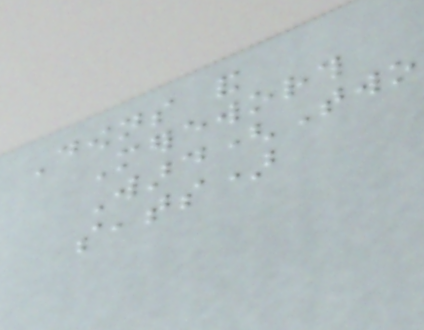Downs and
Mereworth
Ward(Two
seats)
